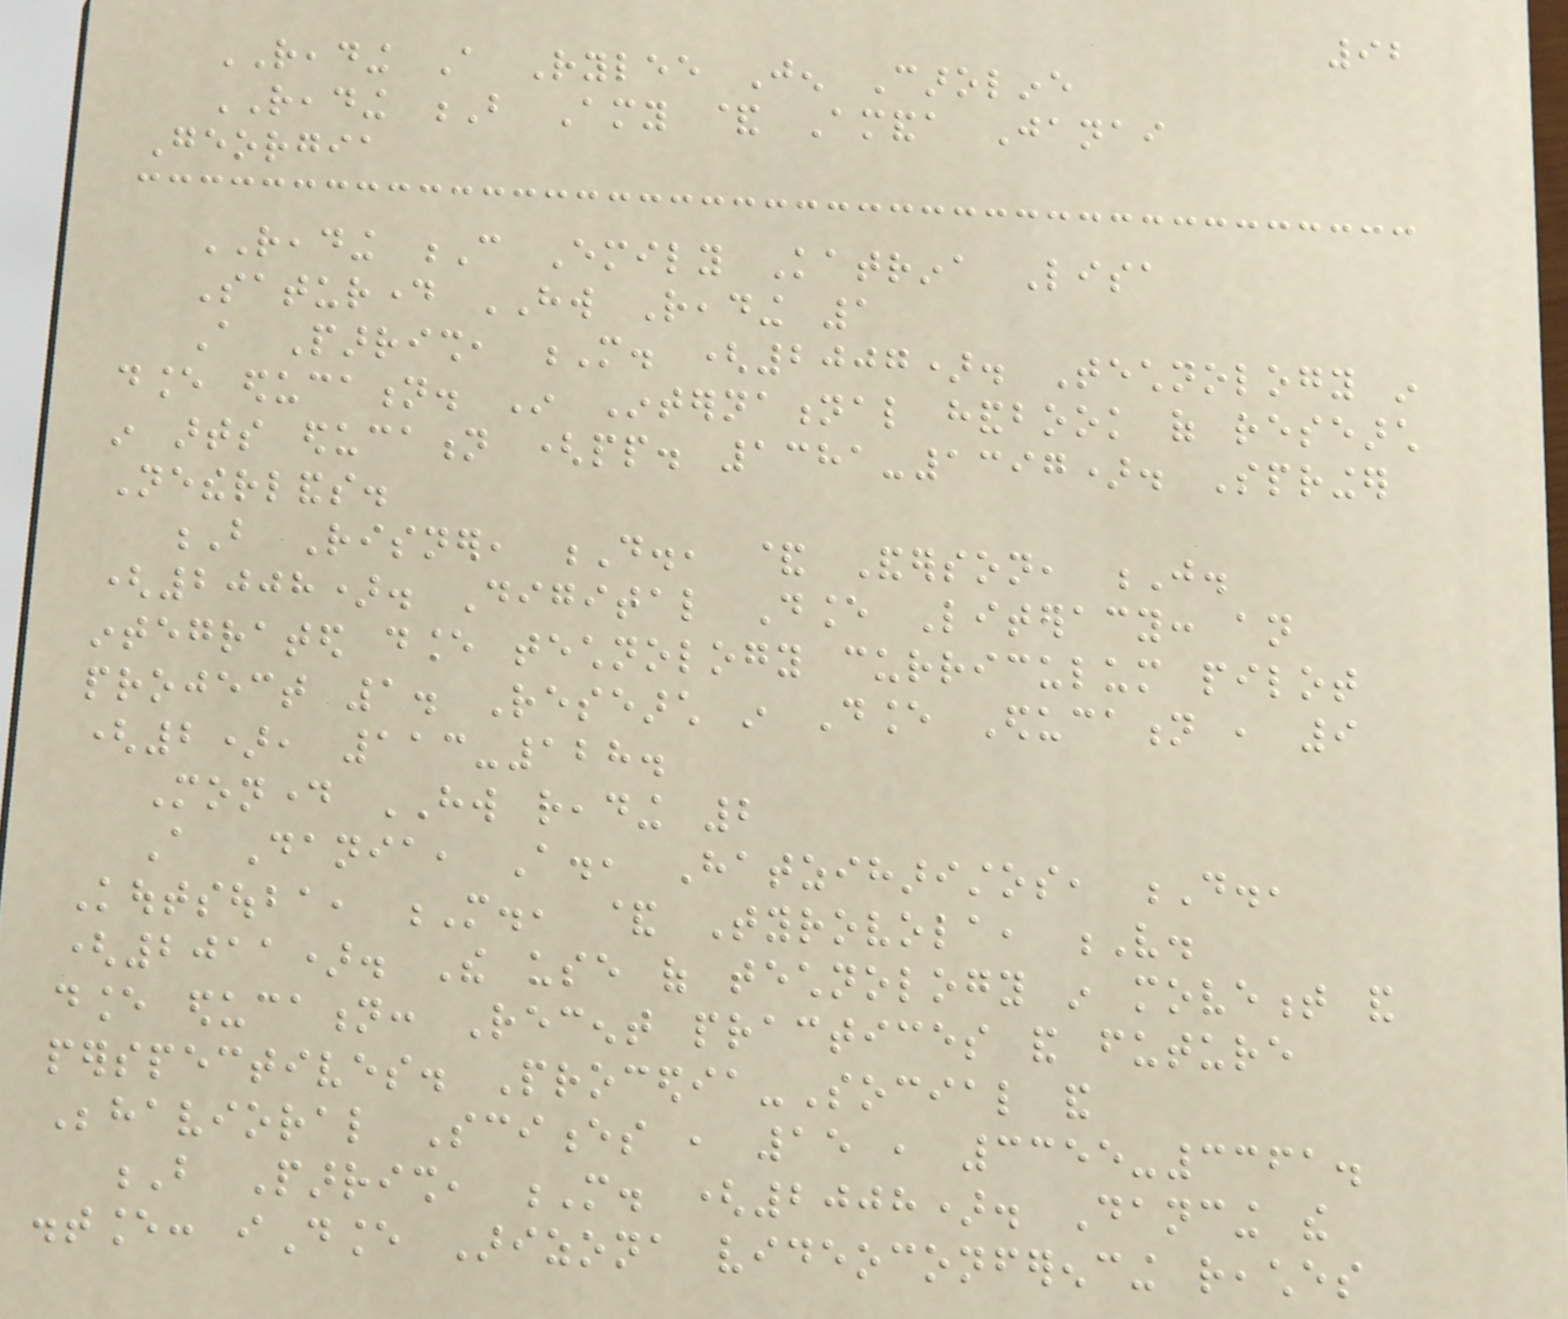92
READING A Rylee Jen Caroline
READING B Amy & Amanda Janai
Georgia
READING C Emily Katrina Lisa
Saturday HW Reading 1
A Parrish, M. (2007). Technology in
dance education. In International handbook of research
in arts education (pp. 1381-1397). Springer
Netherlands.
B Risner, D., & Anderson, J.
(2008). Digital Dance Literacy: an
integrated dance technology curriculum pilot
project 1. Research in Dance Education , 9
(2), 113-128.
Monday HW reading 2
A Dania, A., Hatziharistos, D.,
Koutsouba, M., & Tyrovola, V.
(2011). The use of technology in movement and
dance education: Recent practices and future
perspectives. Procedia-Social and
Behavioral Sciences , 15 , 3355-3361.
B Parrish, M. (2008). Dancing the
distance: iDance Arizona videoconferencing reaches
